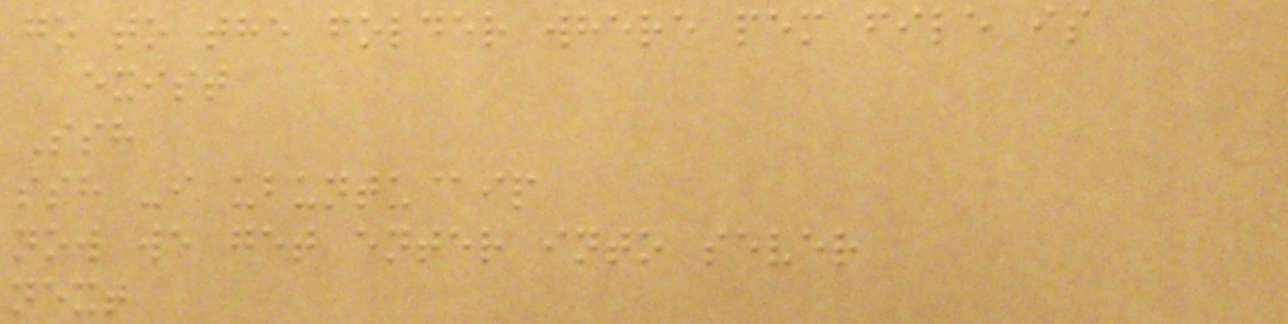go to the folder where pem file is
exist
Ssh
ssh -i ubuntu@ip
now we get enter into sever
next
